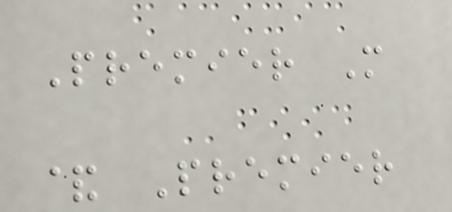Premier M
& Premier
